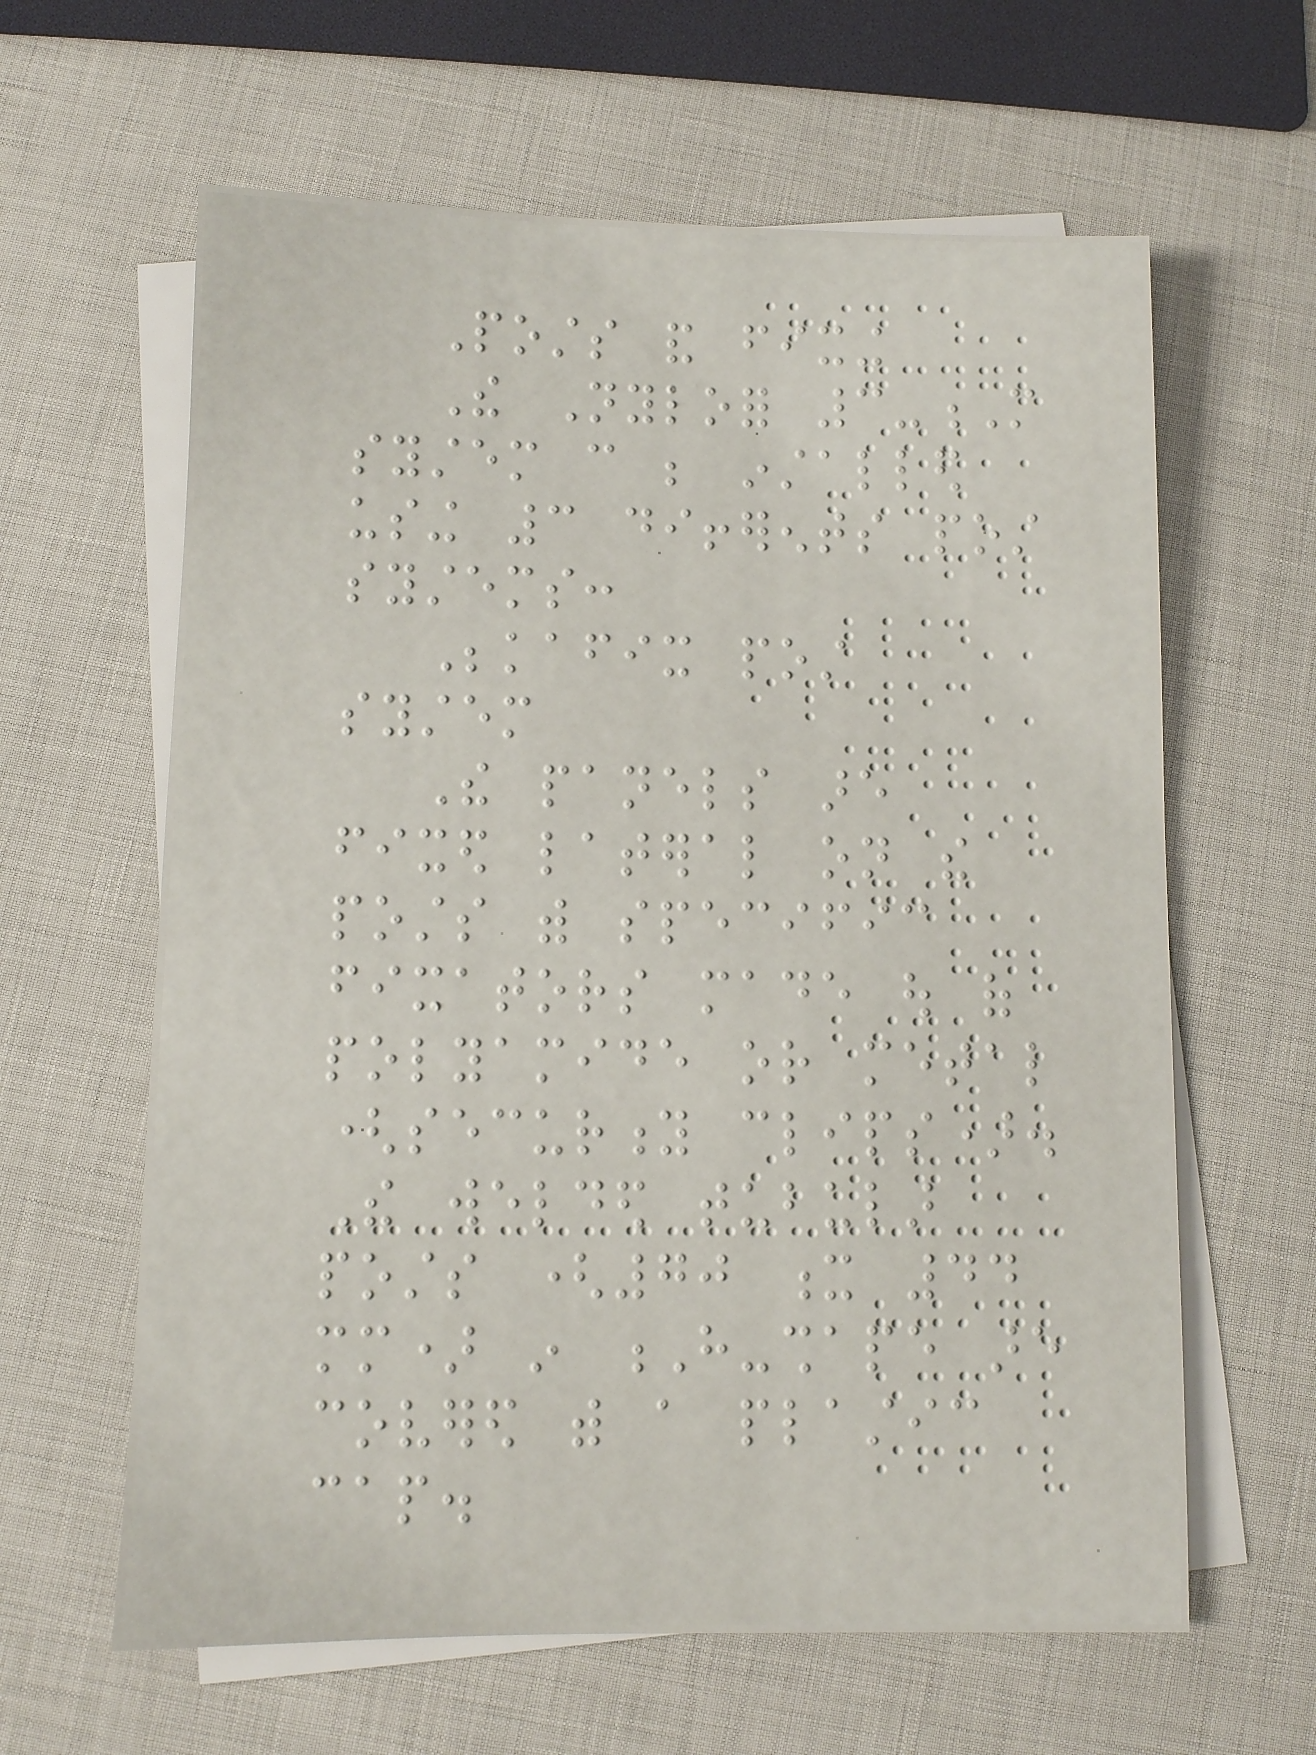Posts and fixing
The Nylofor 3-M
system can be installed
using 3 differents post
systems:
Bekafix post
system
The panels are
fixed lateral on the
posts with specific
fixators made out of
polyamide or metal
(security clips).
The welded tubular
posts (70 x 44
mm) in H-shape are
covered with a plastic
cap.
